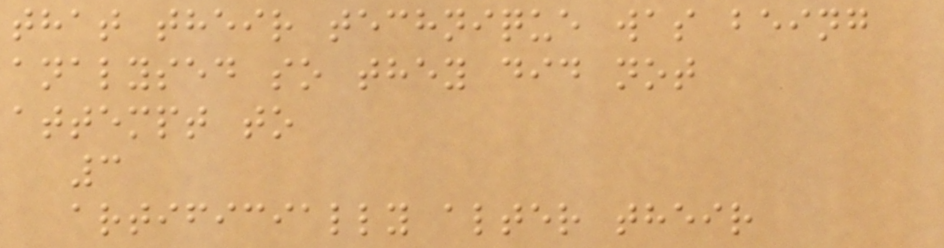that their technique was being
analysed so they did not
attempt to
3
artificially alter their
